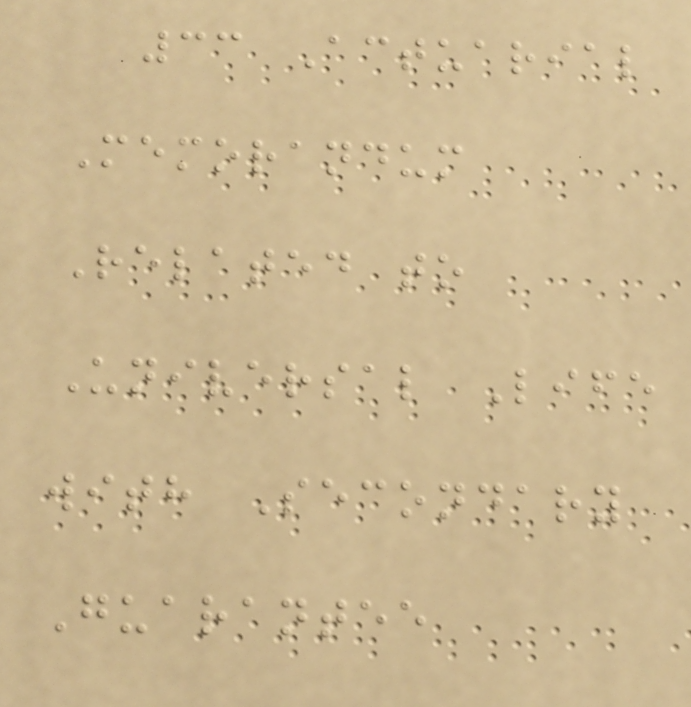33 Actuarial
Memorandum
Related to
Universal Life
with Secondary
Guarantee
